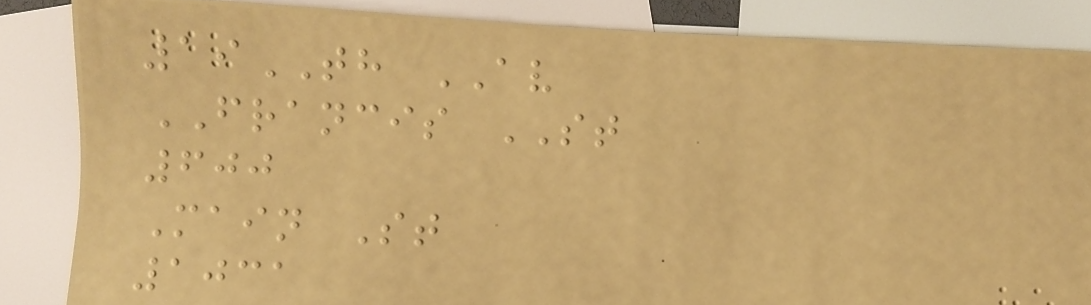19TH AV
FRANCIS ST
600
Main St
1031
